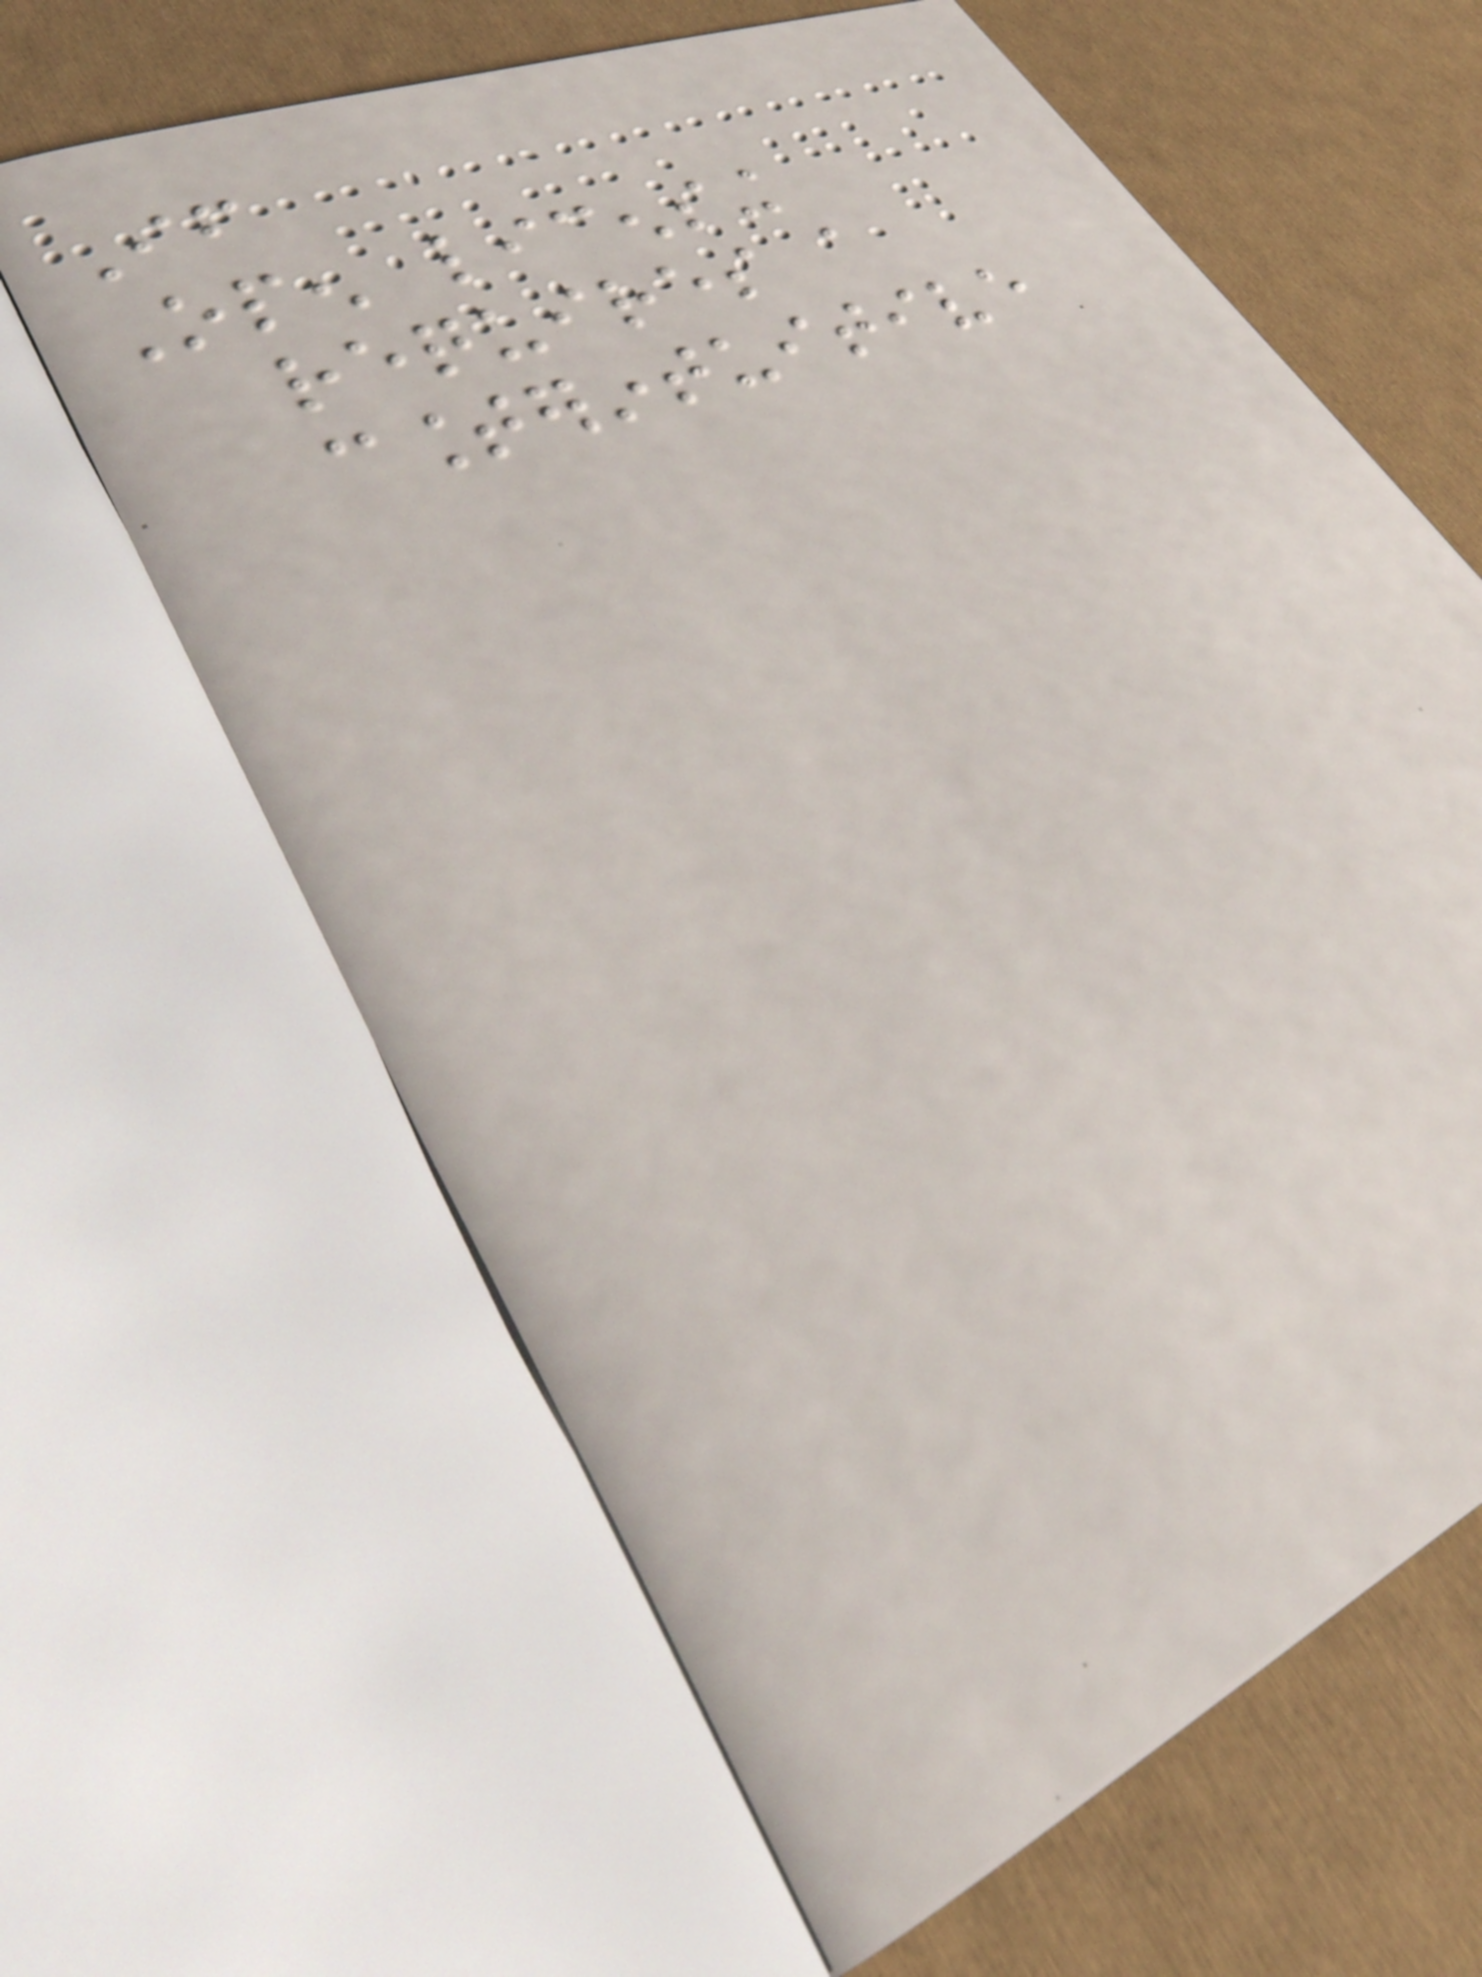If
Open licensing
requires a
counterintuitive
